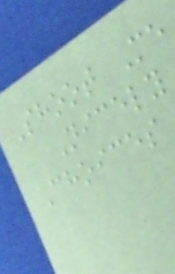Shoot Me
Nicely
Choices
